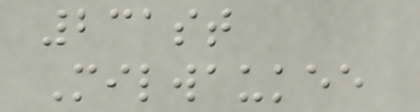231st
Milwaukee
